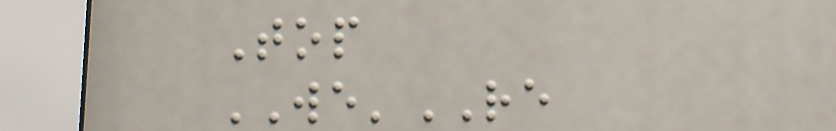Top
WE'RE
